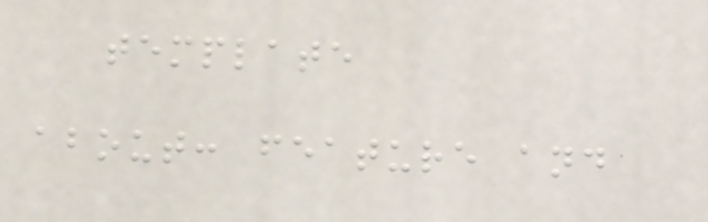template
about: feature and
